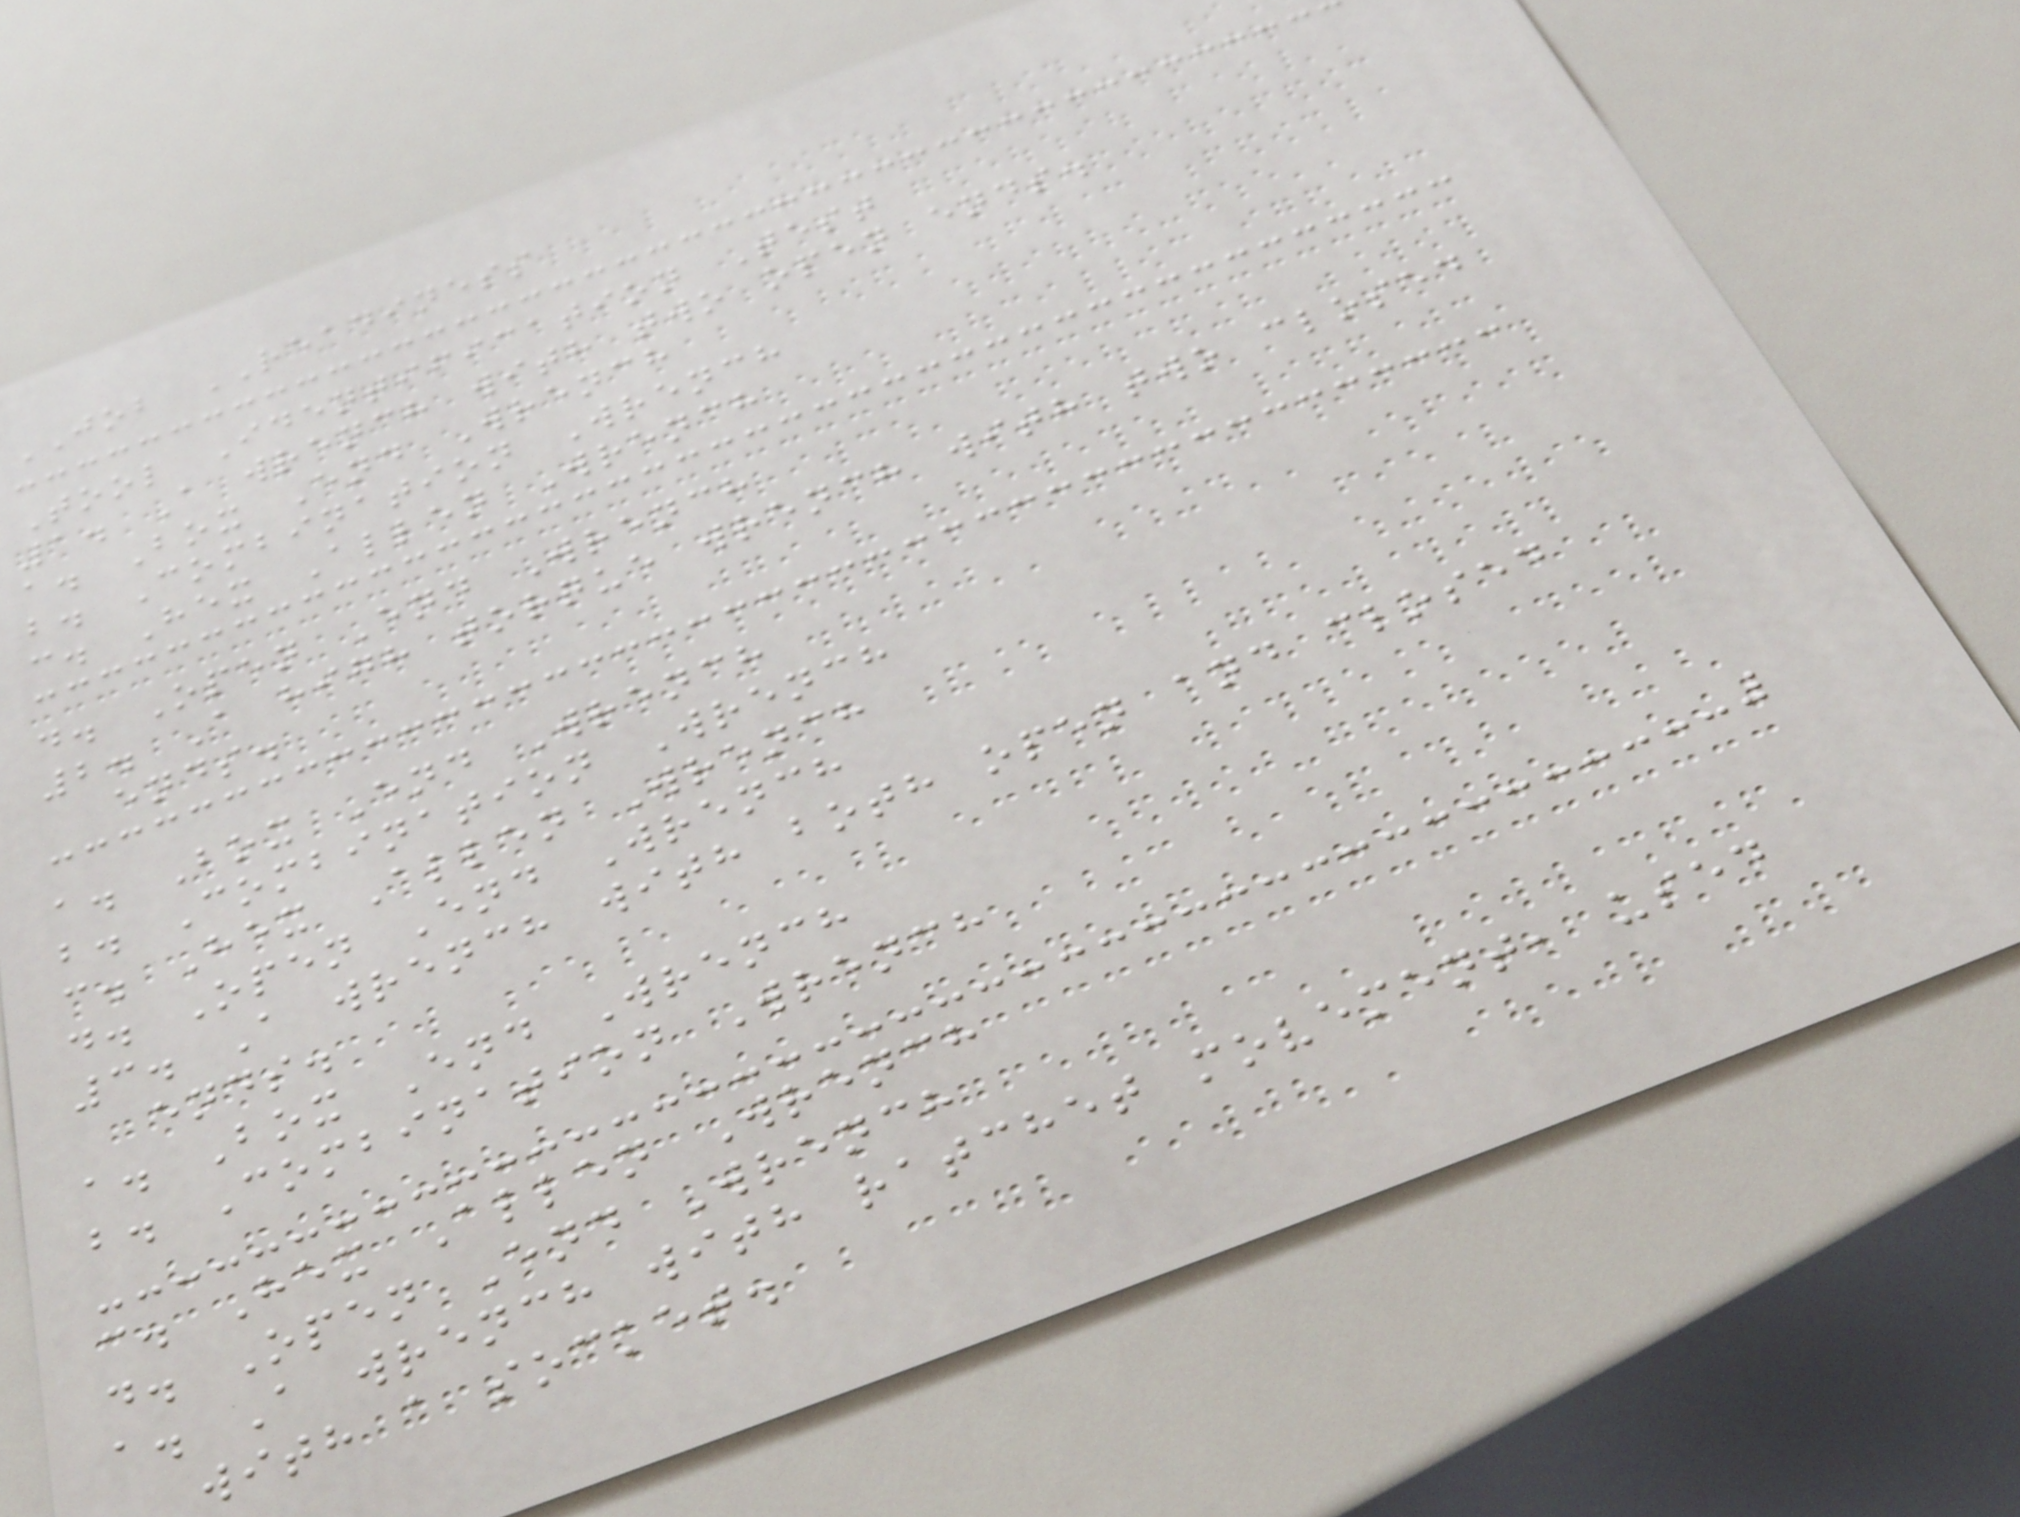JOB READINESS
Tool Identification Test
1. A wrench with two open ends.
a. Box End Wrench
b. Combination Wrench
c. Hex Allen Wrench
d. Open End Wrench
2. A high torque wrench with two closed
ends.
a. Box End Wrench
b. Combination Wrench
c. Hex Allen Wrench
d. Open End Wrench
3. A wrench with both open and closed
ends.
a. Box End Wrench
b. Combination Wrench
c. Hex Allen Wrench
d. Open End Wrench
a. A wrench with ratchet movement, used
with a socket.
